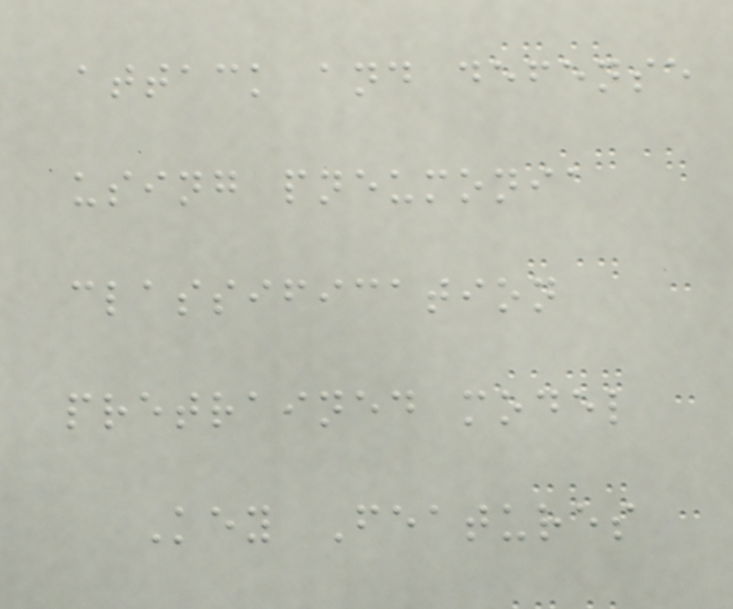attack and defense
using pneumonia
classification
pretrained model
Key Features
